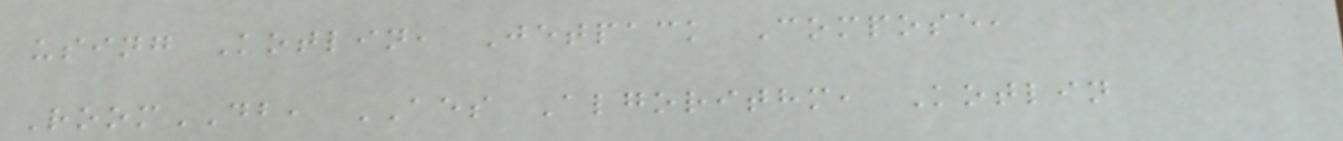using Kotlin, Jetpack Compose,
RoomDB, AES Algorithm, Kotlin
